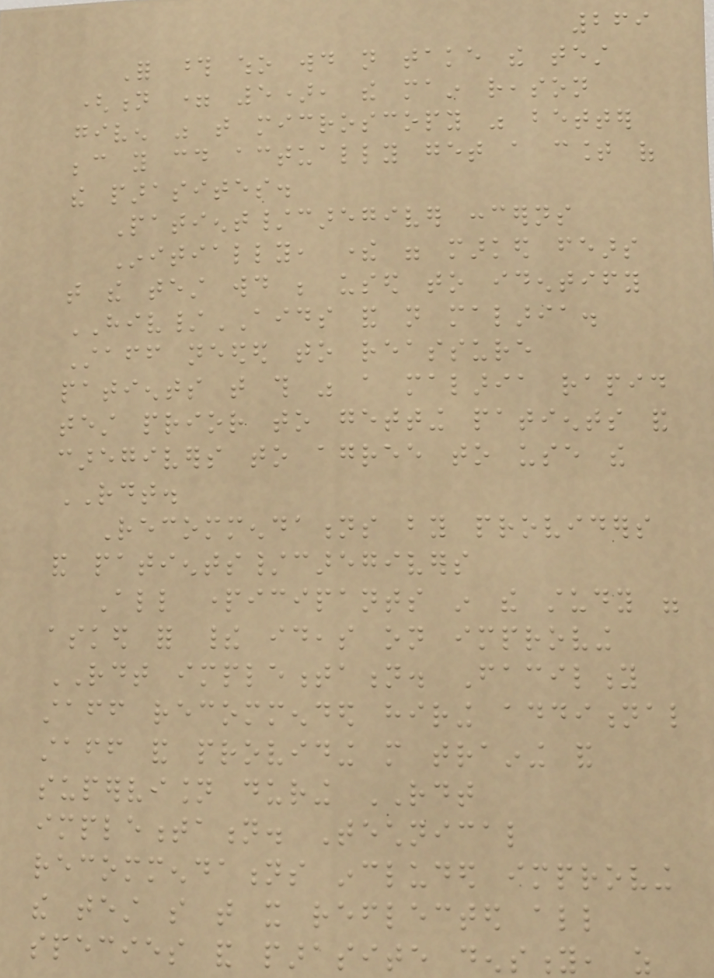269
For those who would not take the test
(n = 5), the main reason
given was that microscopy was better
because you could actually get a count of
the parasites.
Patient/caregiver concerns
Initially, there were marked fears
that the test would be used to identify
HIV/AIDS and not malaria.
Staff needed to reassure
patients that this was a malaria rapid
test prior to getting patients and
caregivers to agree to use the
RDT.
Recommendations by providers
and patients/caregivers
All participants in the study were
asked for their ideas on improving
RDT implementation. Facility
staff recommended hiring additional
staff and providing more training and
supervision during RDT
implementation. Technical
recommendations included improving
the test so that it reflected all
species and parasite density, as
